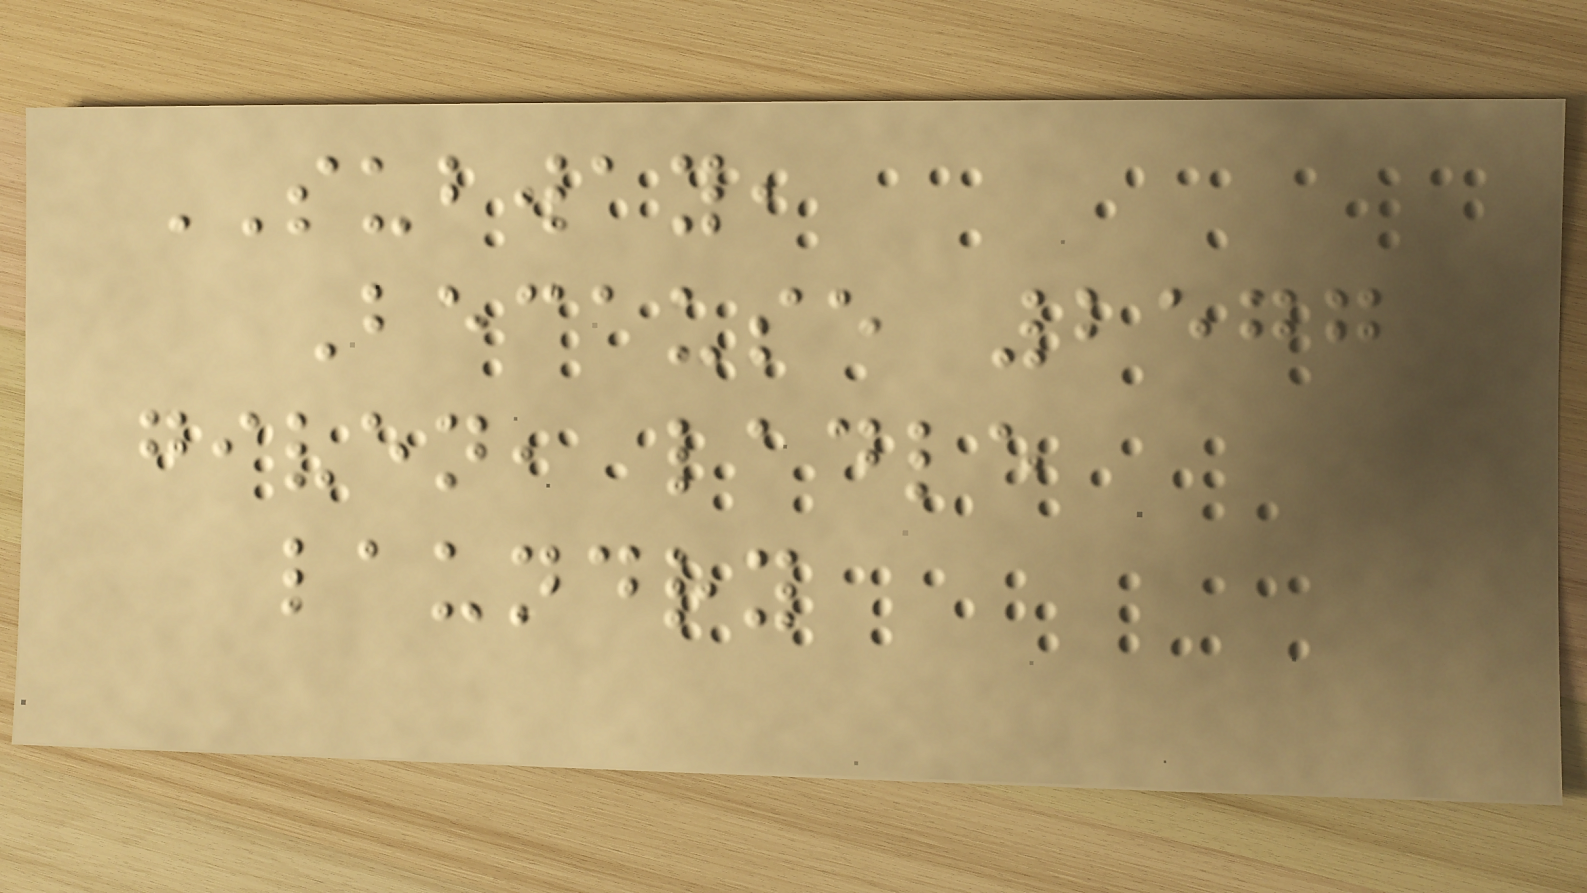SUBWAY,
Because 2577
given, ladle
laundry
